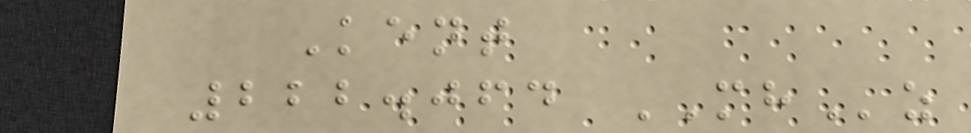Kent
222.064 MHz
